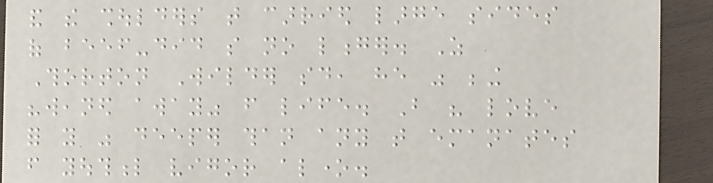and the shoulders that carried large sides
of beef-did so no longer. As
Thorton Wilder said, he was being
"weaned away" from life. But his love
for you was deeper than any that emanates
from youthful vigor alone.
